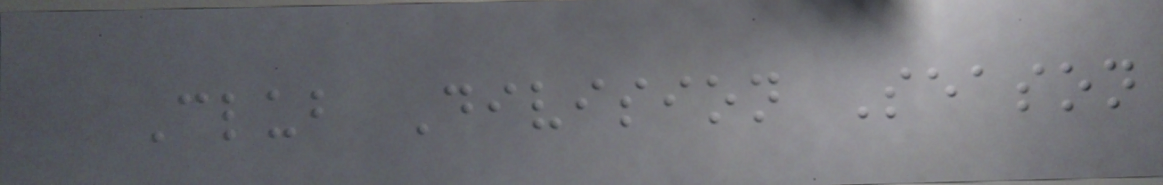Club Division Season
